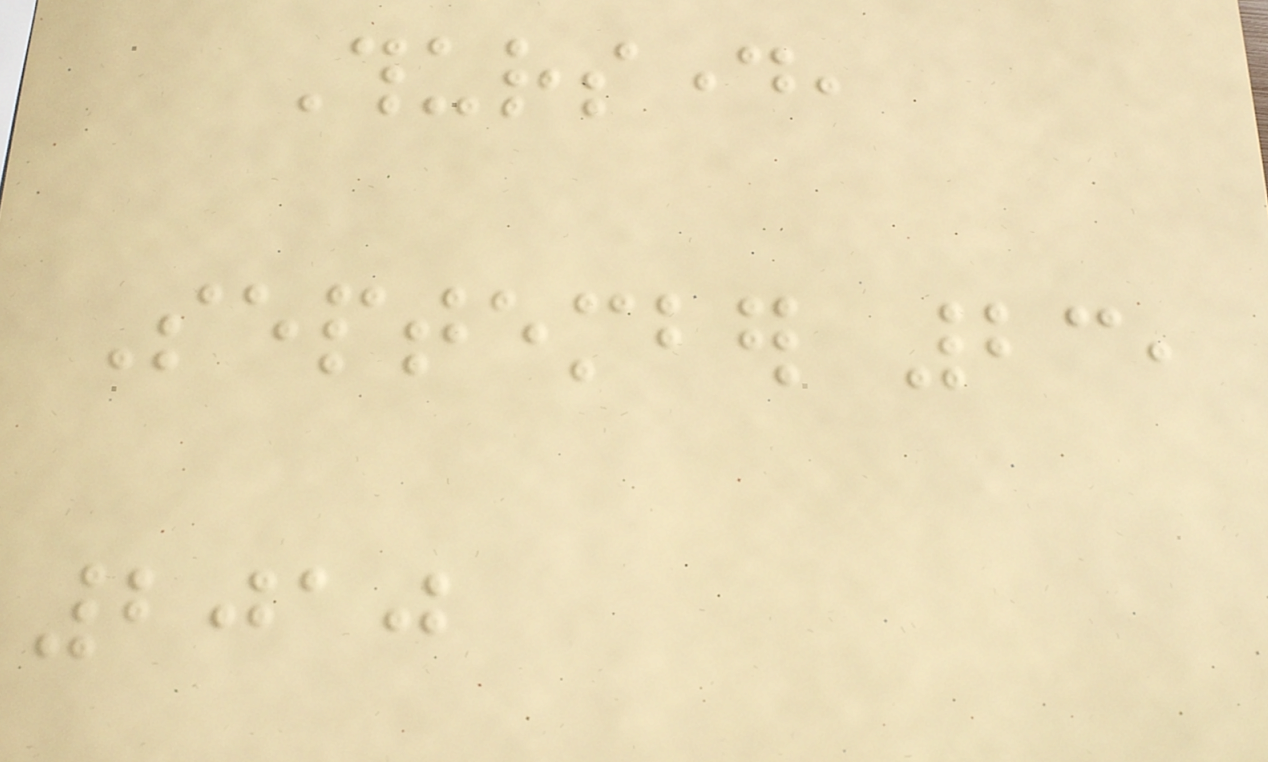Thursday,
September 23,
2010
